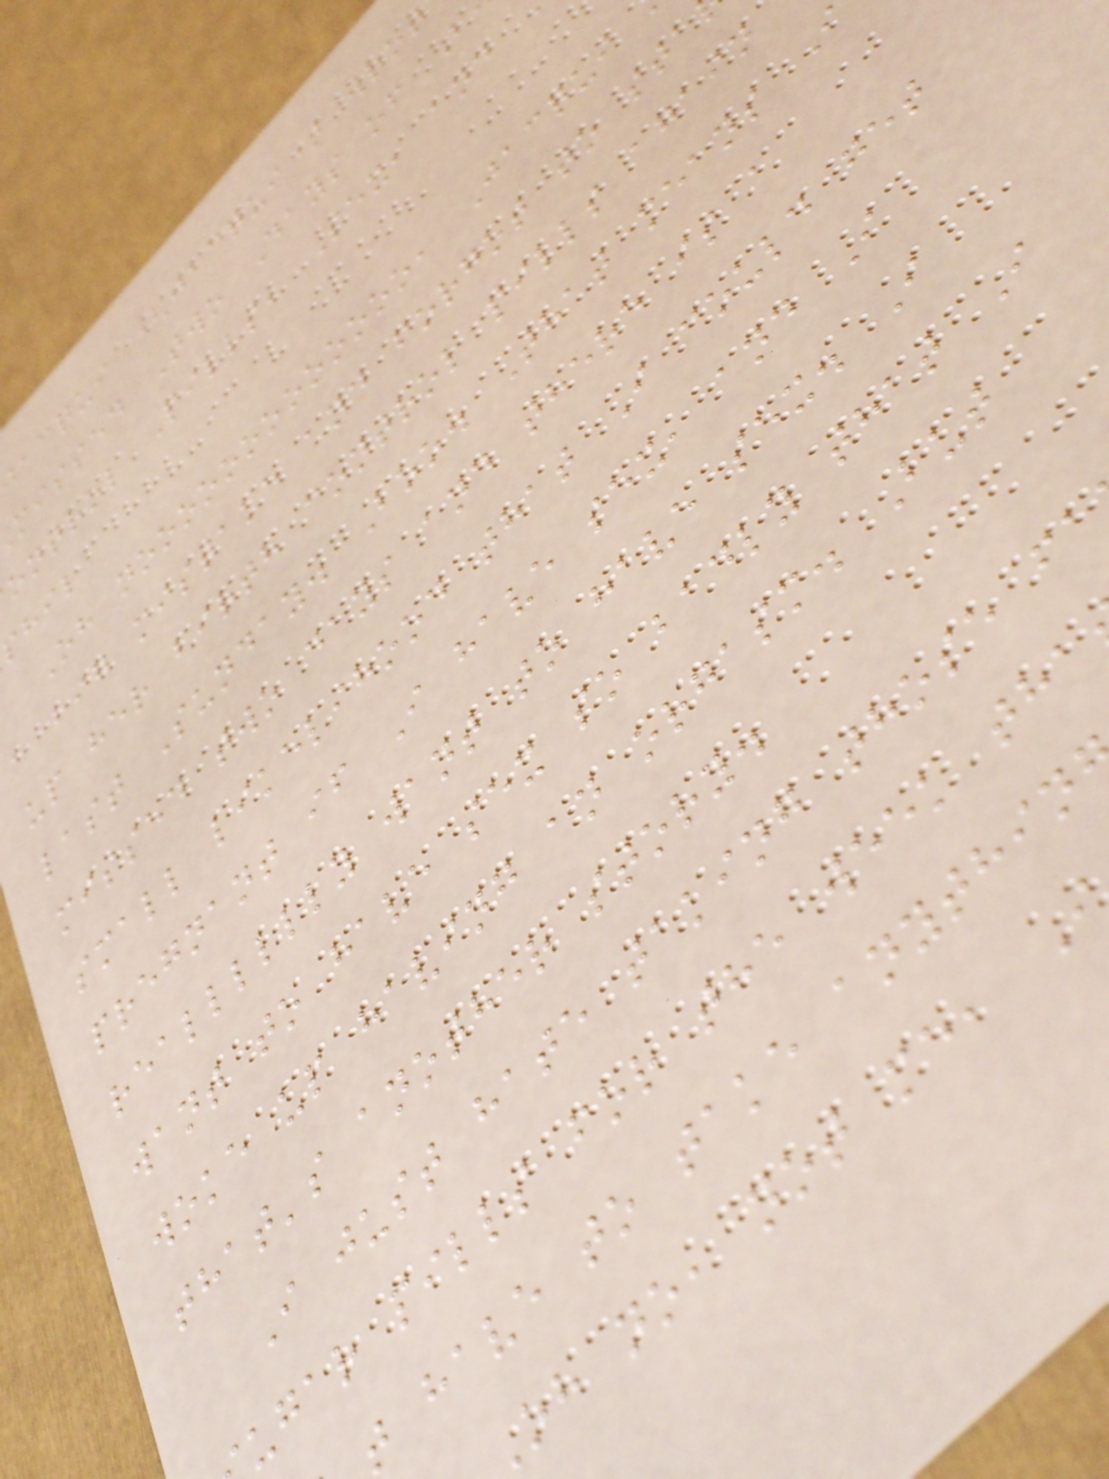acqui (jacqui) wrot
missed Two Days of B
ontrol Pills, Sex, and
phil
Oh nooooooooooooo, Jacqui
a big mistake and forgot to sta
up her birth control pills again
last Sunday. Boo. That means I
missed two days and there is a
small likelihood that I could get
pregnant if I have sex, and I
realllllly want to have sex. I
want to have sex so badly that I
woke up having an orgasm. But
that's another story.
I just hate taking those fa
ugar pills for the week tha
t have to take anythin
oh no, not me,
